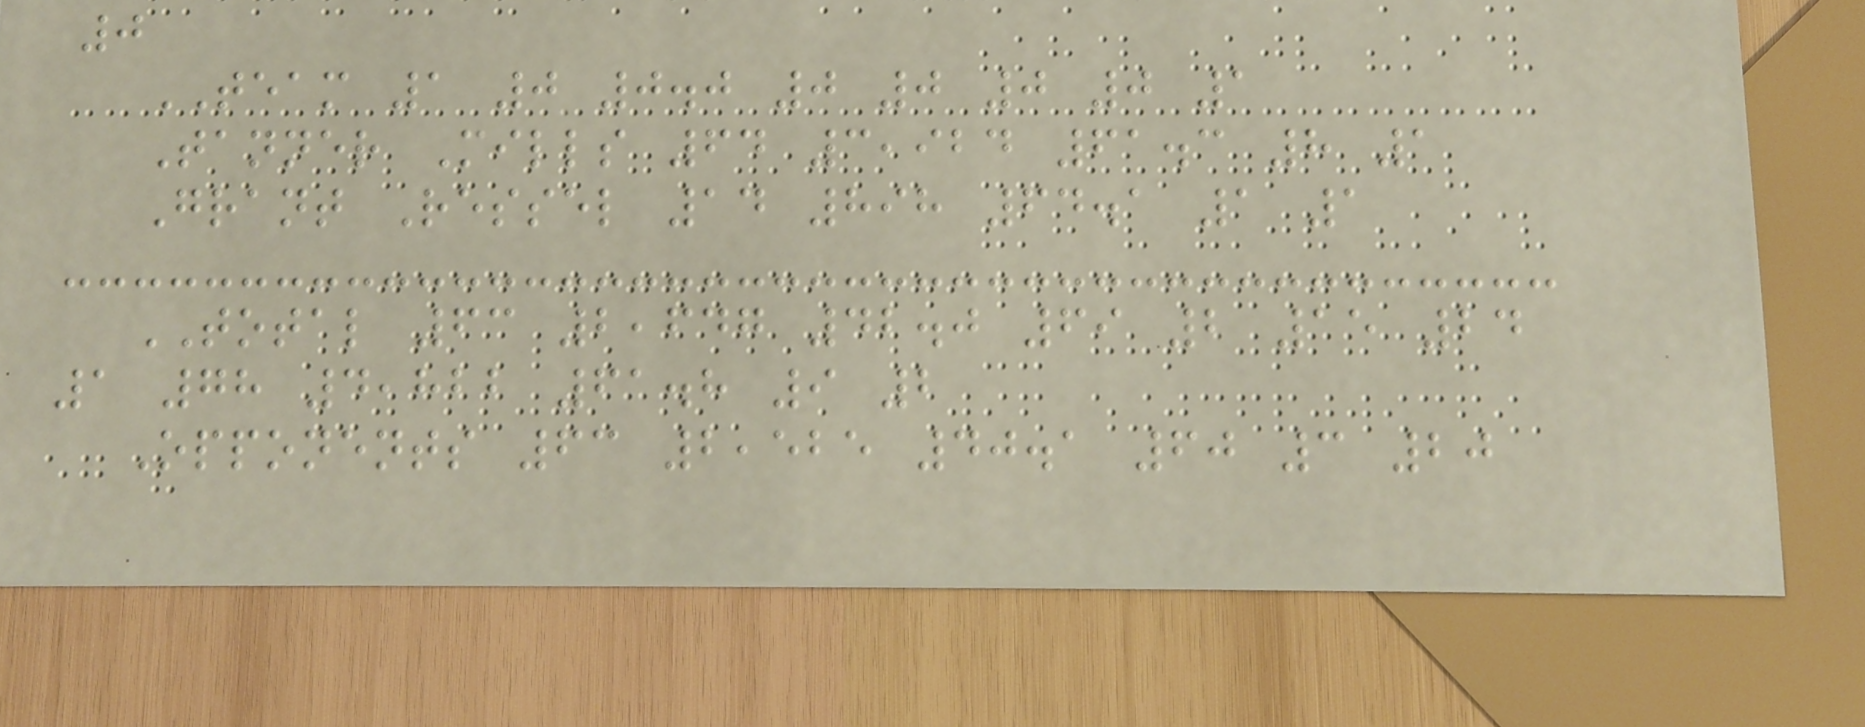0
TEAM 1 0 0.0 0 0 0 0 1
Tanner Mills 64 3,924 61.3 8 1
Grant Ressel 14 898 64.1 1 1
TOTAL 63 2,647 42.0 69 2 15 24
1 78 4,822 61.8 9 2
Opponents 63 2,525 40.1 60 3 20
